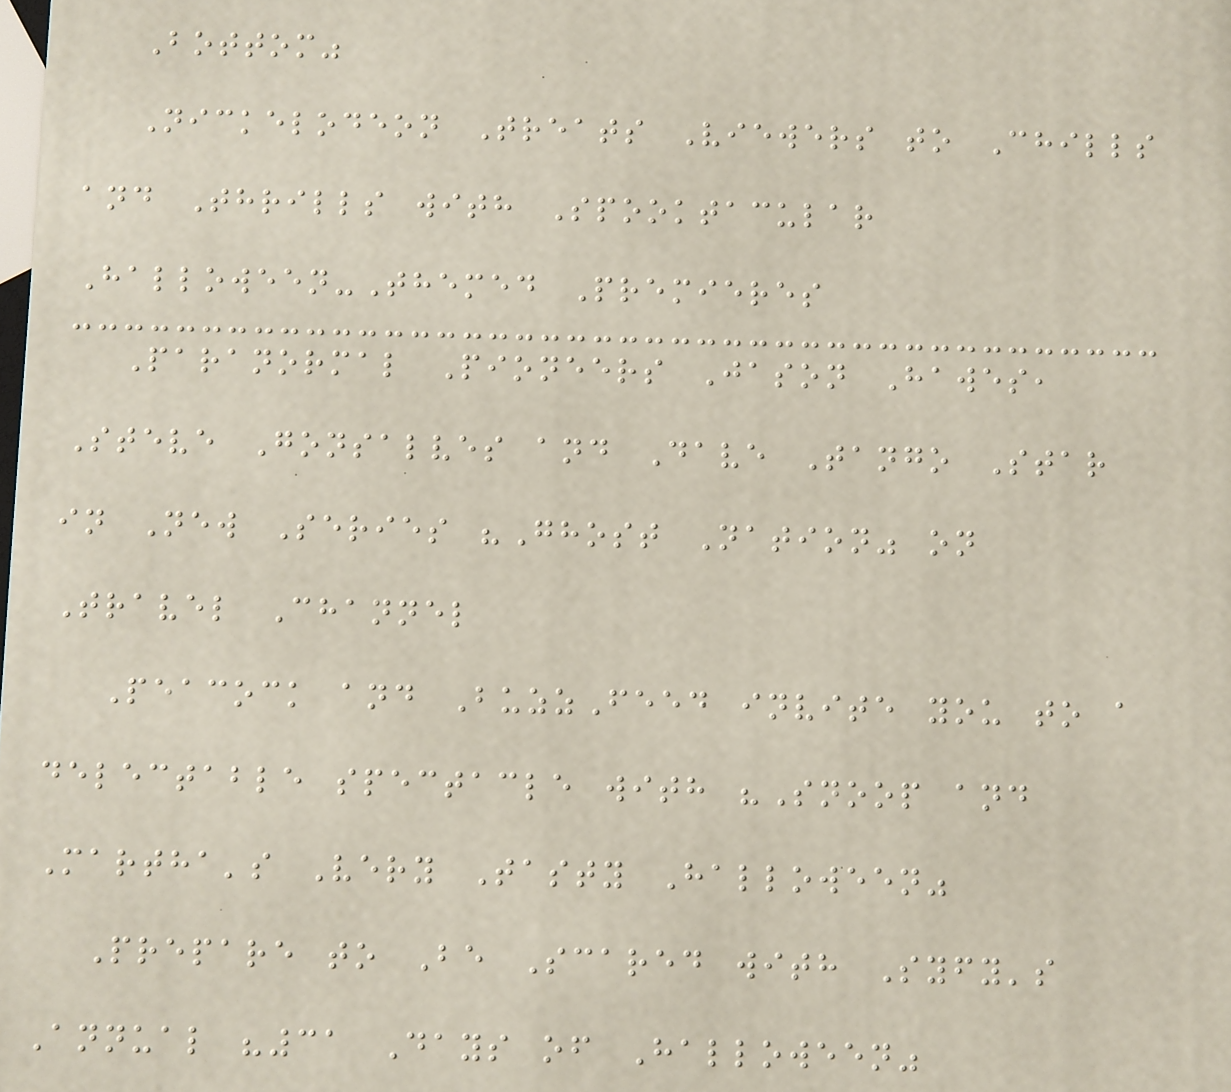Bottom"
Nickelodeon Treats Viewers to Chills
and Thrills with Spooktacular
Halloween-Themed Premieres
Paranormal Pioneers Jason Hawes,
Steve Gonsalves and Dave Tango Star
in New Series "Ghost Nation" on
Travel Channel
Peacock and BuzzFeed invite you to a
delectable spectacle with "Snoop and
Martha's Very Tasty Halloween"
Prepare to Be Scared with Syfy's
Annual "31 Days of Halloween"
